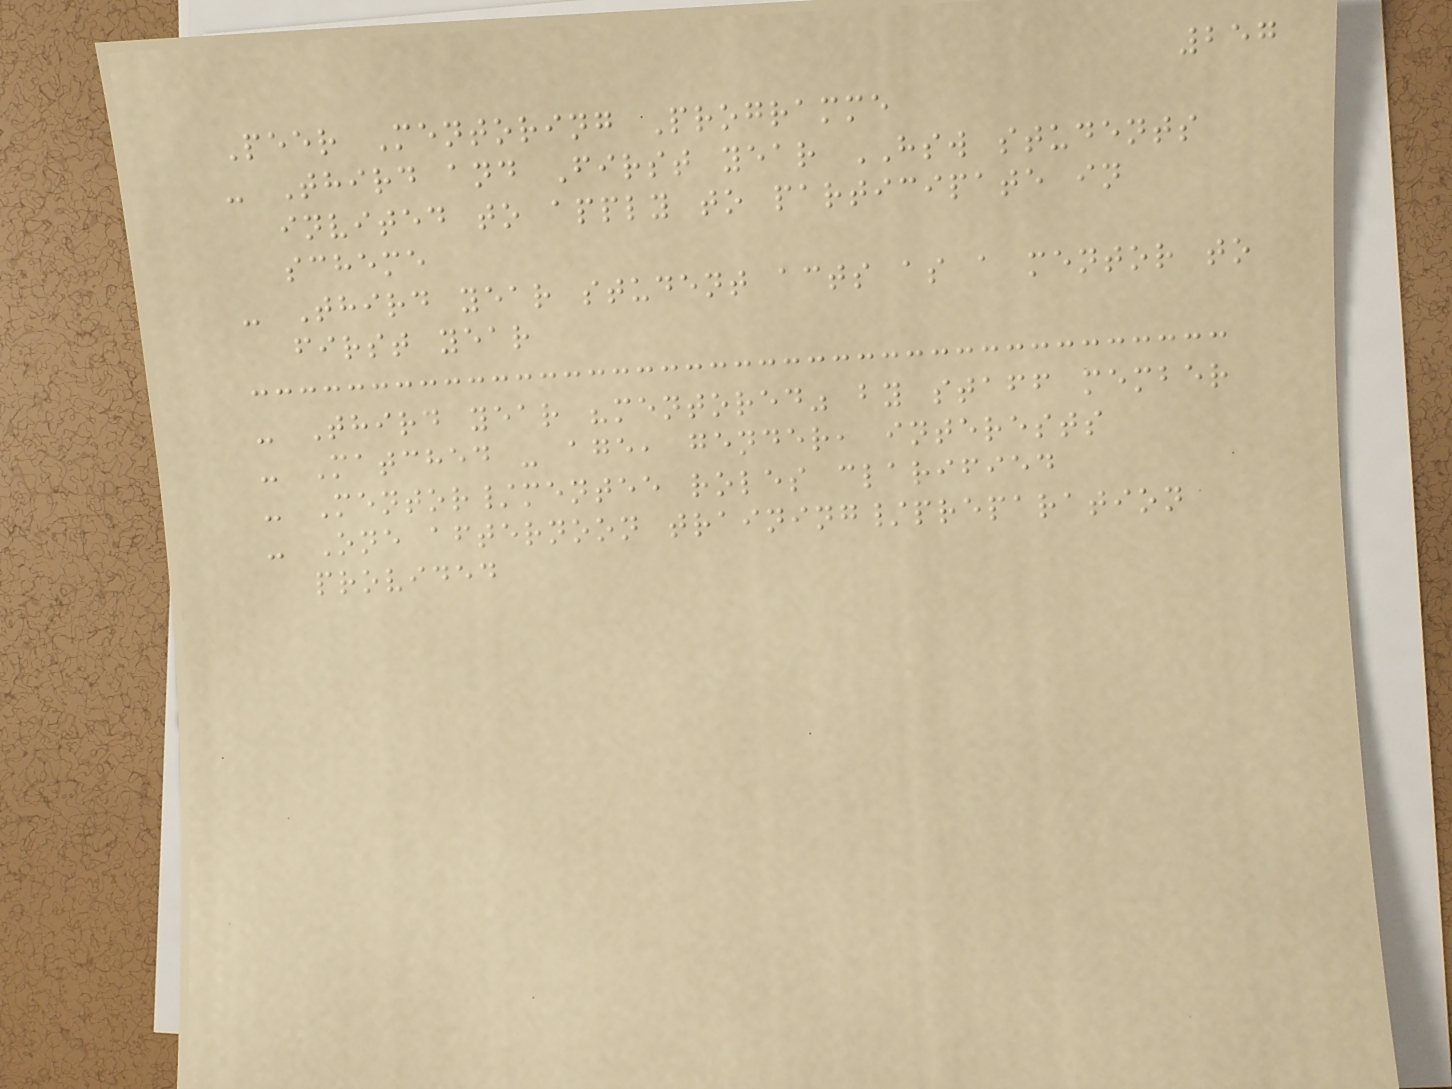257
Peer Mentoring Programme
- Third and First year HSW students
invited to apply to participate in
scheme
- Third year student acts as a mentor to
first year
- Third year "mentored" by staff member
- Matched - age, gender, interests
- Mentor/mentee roles clarified
- One afternoon training/preparation
provided
